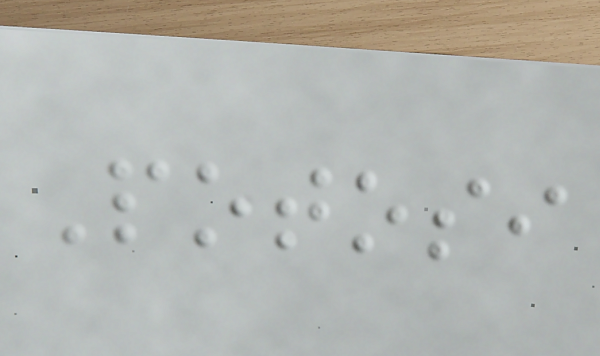Potosi
